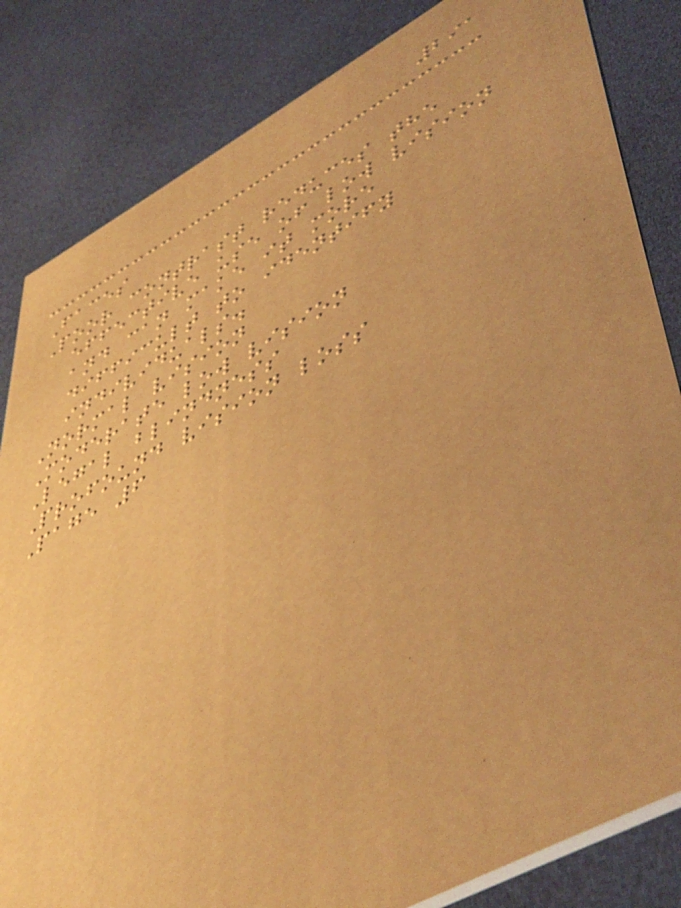291
Faces
Poor contrast reduces the
effective use of low vision
and can make it more
difficult to identify
individuals.
Normal vision
Moderate low vision
Legal blindness
Profound vision loss
Page 6
